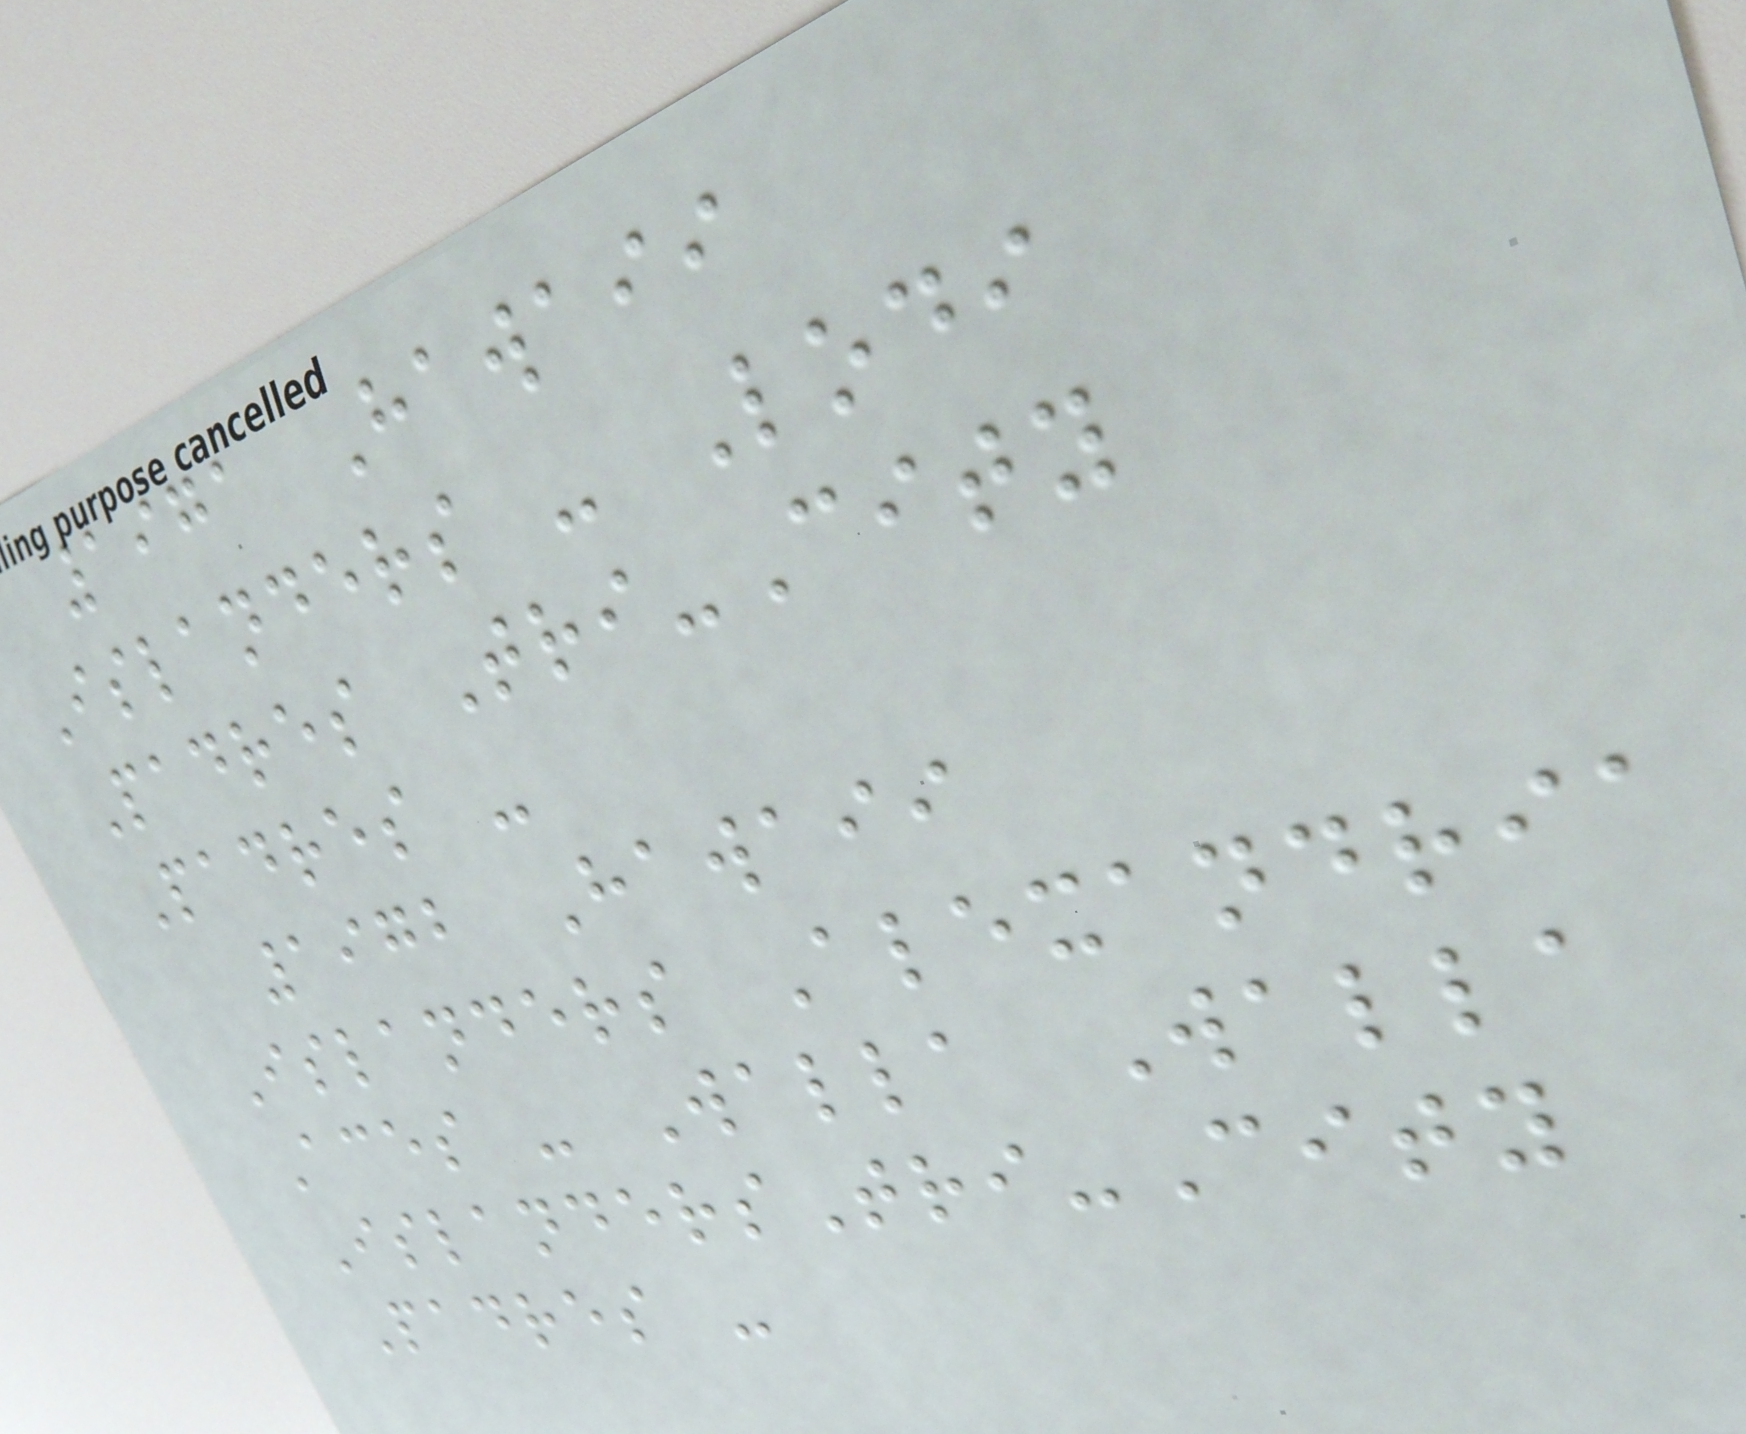1971 Hawaii
Islanders - Lodi
Padres Tri-City
Padres -
1972 Hawaii
Islanders Alexandria
Aces - Walla Walla
IslandersTri-City
Padres -
